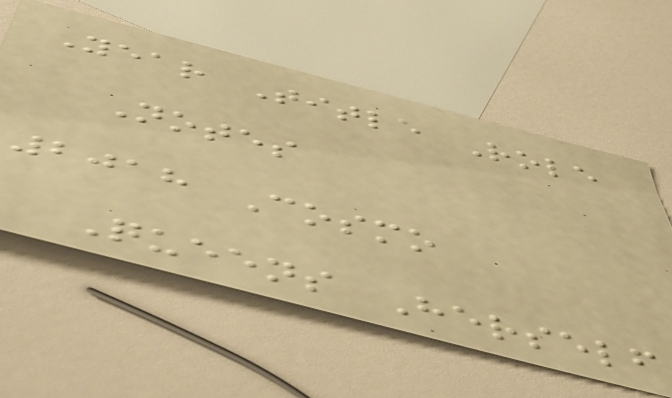Year Title Role
Notes
2018 Cosmo
Queens Herself
